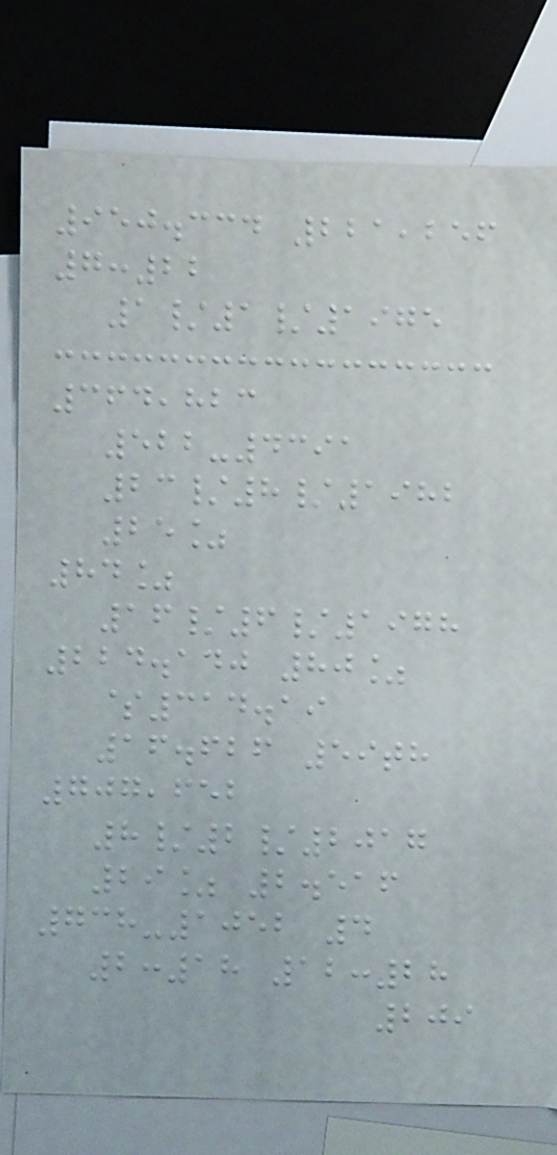950.334 221,256
7:22
1/1/1975
364,823
522-4391
23/8/1982
25%
84%
16/6/1978
224.140 80%
$314.19
16.626 59th
707,652
8/2/2017
29% 2.516
738-1052 4
2:18 12:28
209
